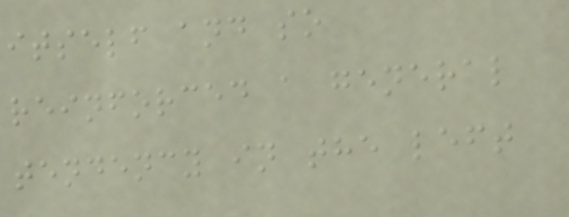itself and so
reinforced a general
tendency in the left
